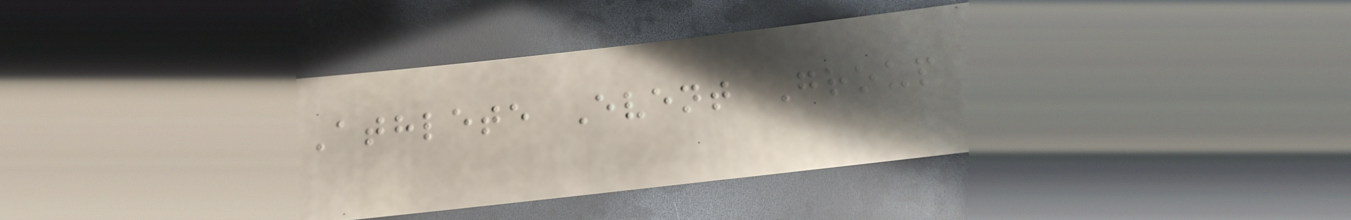Athlete Event Group
